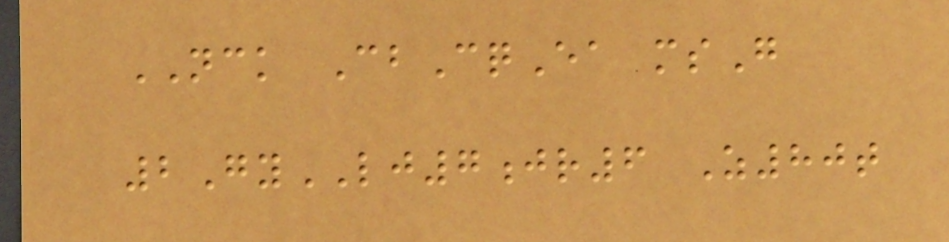NCK CbCqEa msG
2GyLJ7jr6 Z80t
